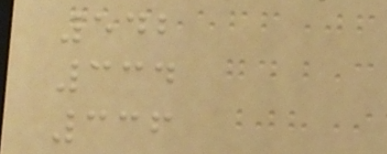542
334
336
